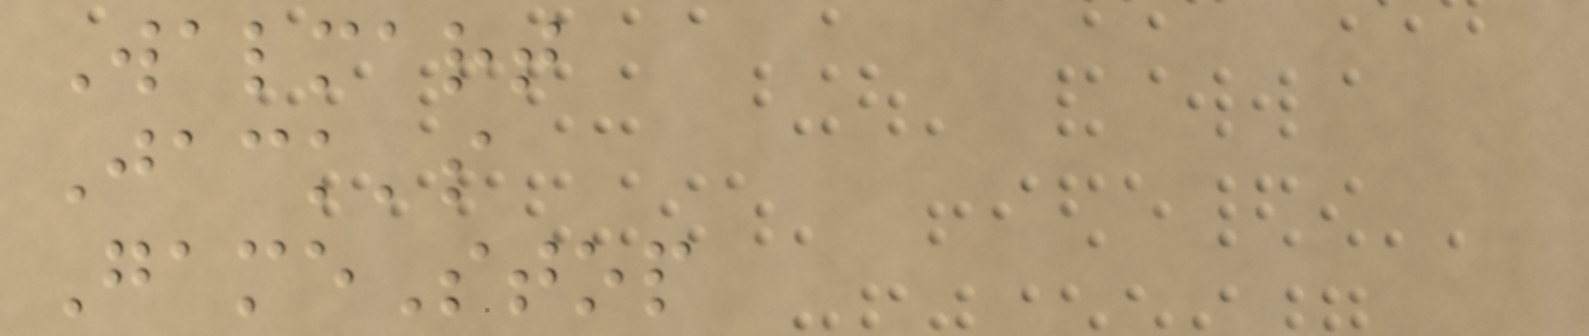Walmart
Jack's
GameStop
